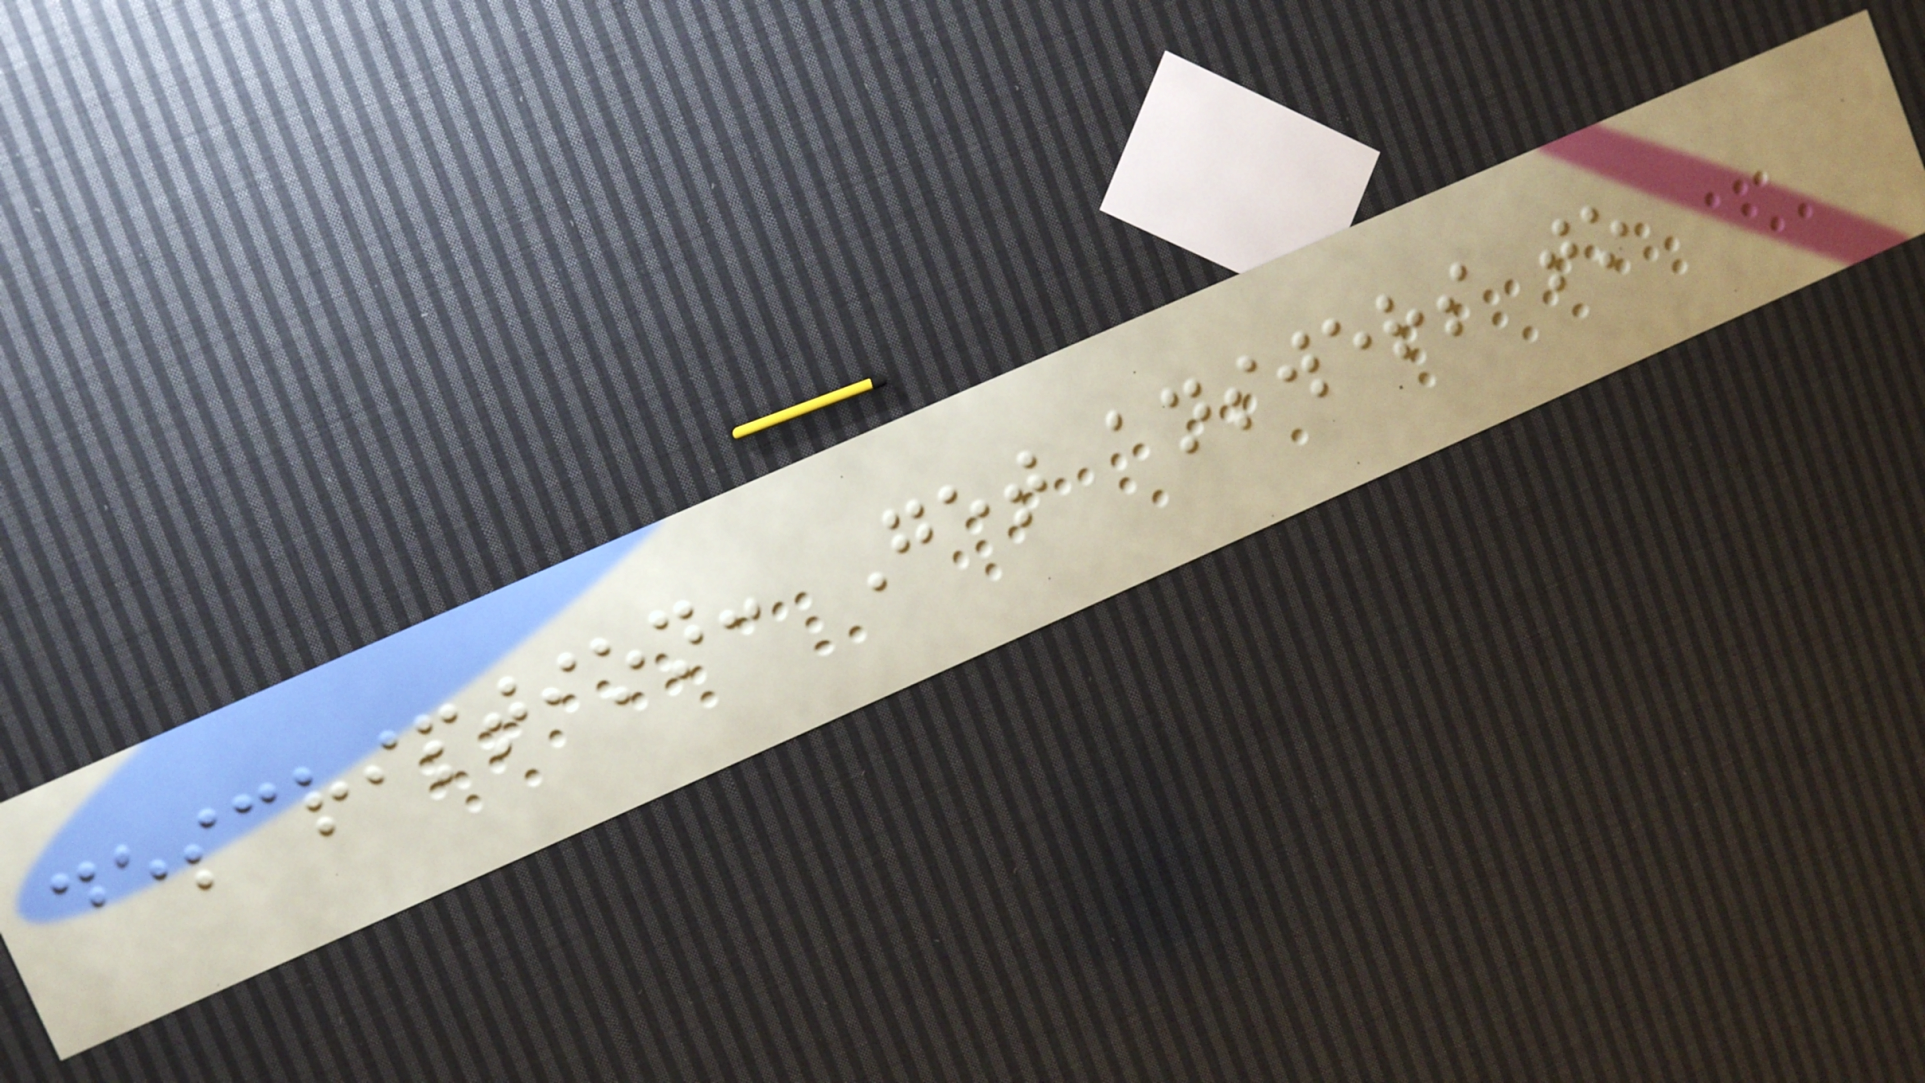description: Get answers to
